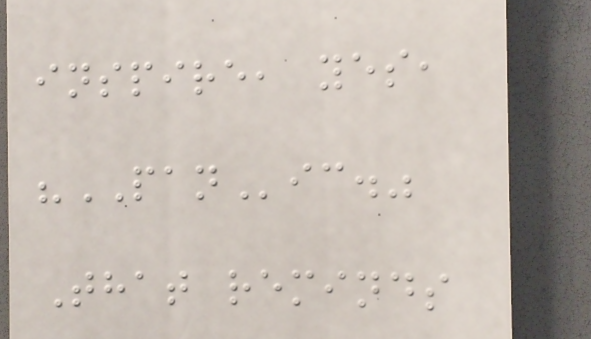inspire, yes,
"PANic."
That reminds
